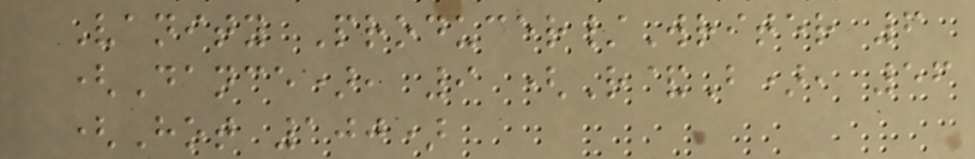Vanity Producer/Writer 6
(Dance), 9 (R&B), 56
(Hot 100)
